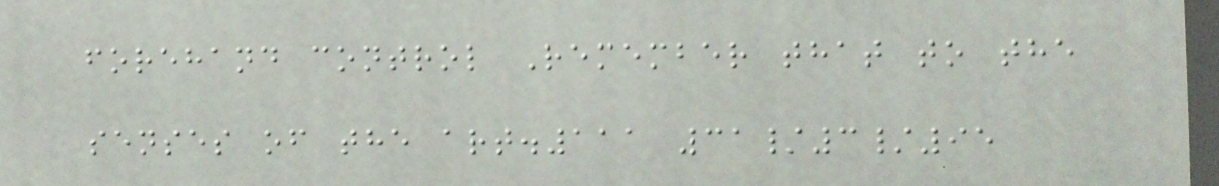forehand control Remember that to the
senses of the art.111 31/3/95
